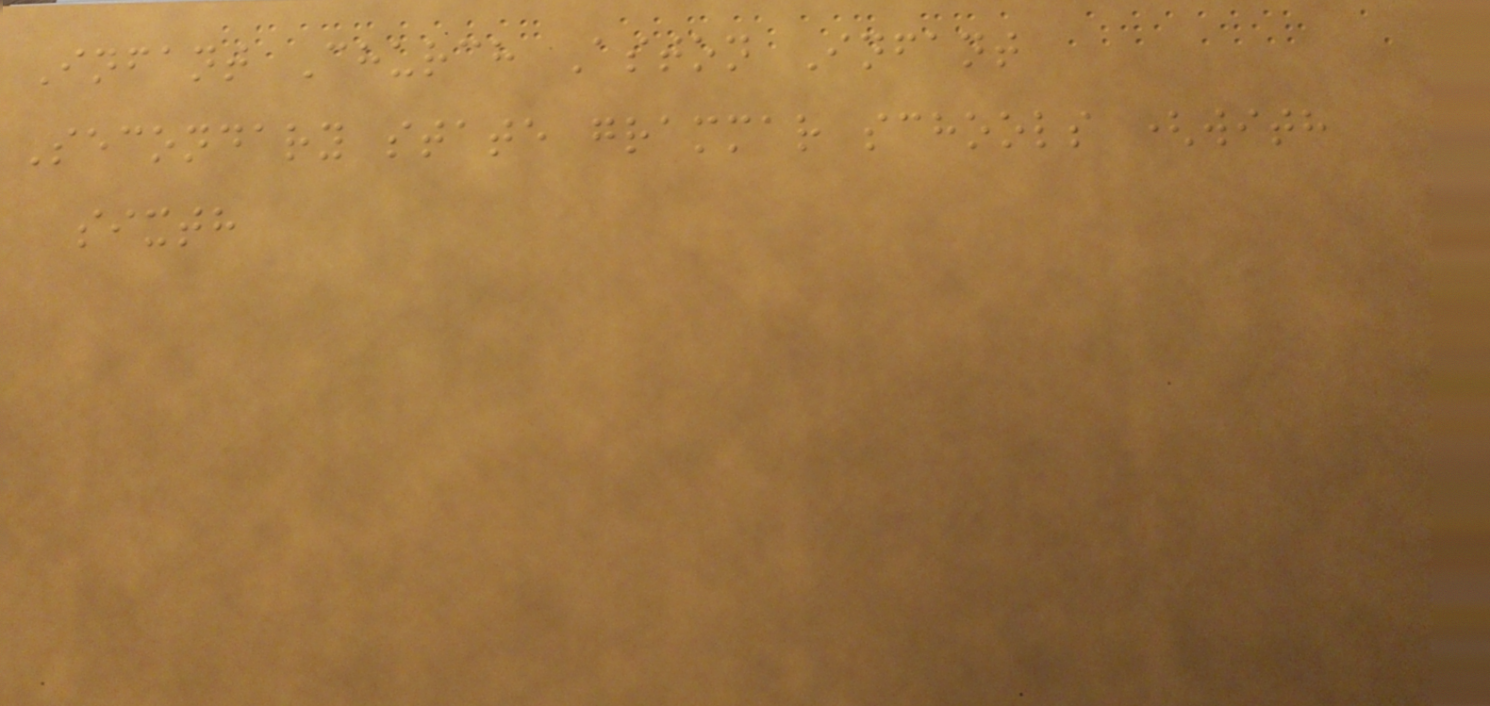Infant Church Aston Infant
Secondary state grammar schools (with
sixth
